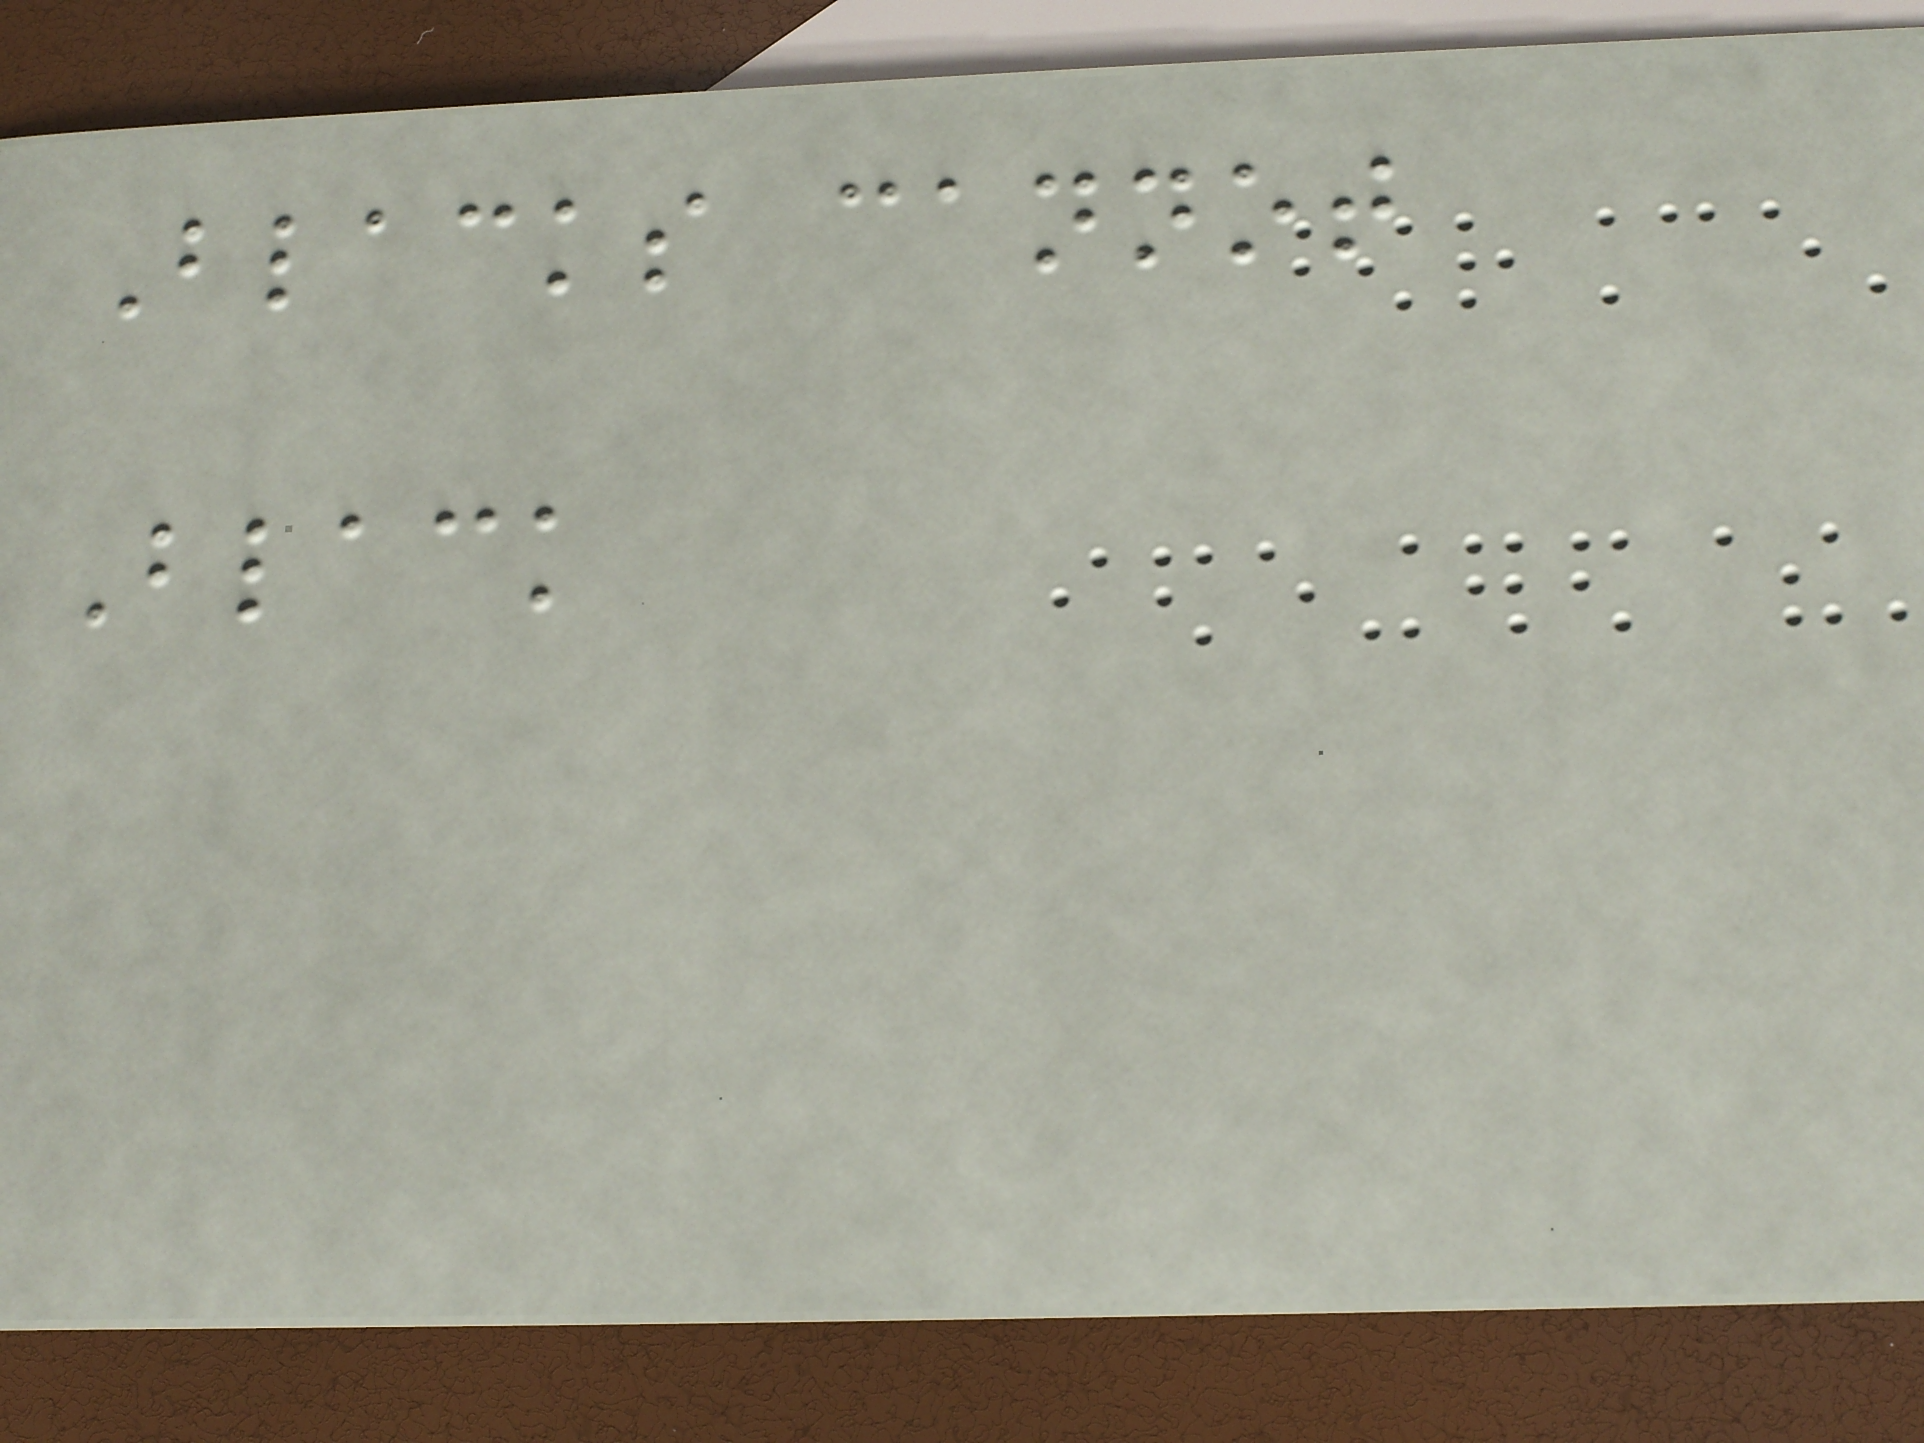Blacks cannot
Black
